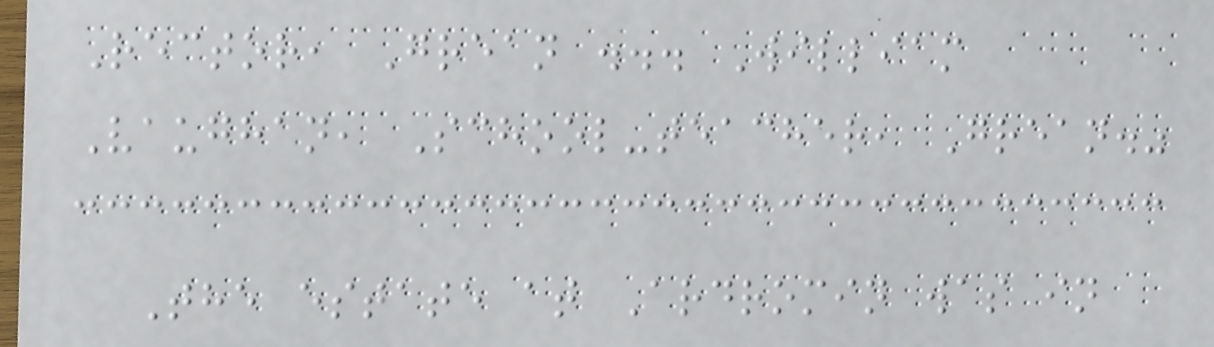Rector, Grean ... William
Vaughan, School-teacher, Grean."
The estate at Ardromin was in
